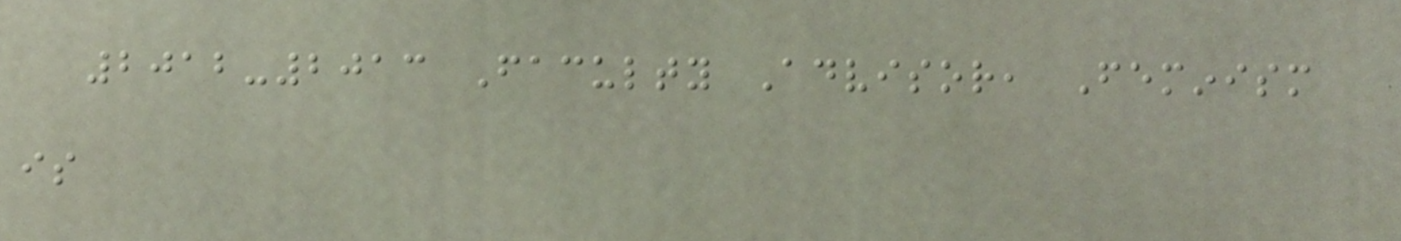2012-2013 Faculty Advisor, Feminism
is
